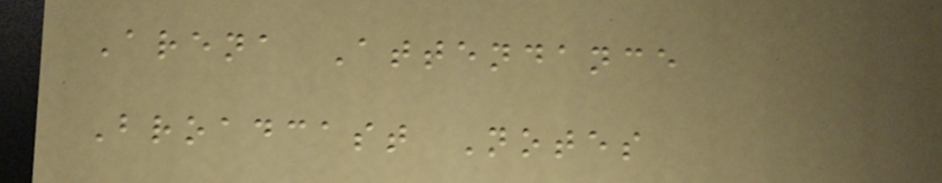Arena Attendance
Broadcast Notes
